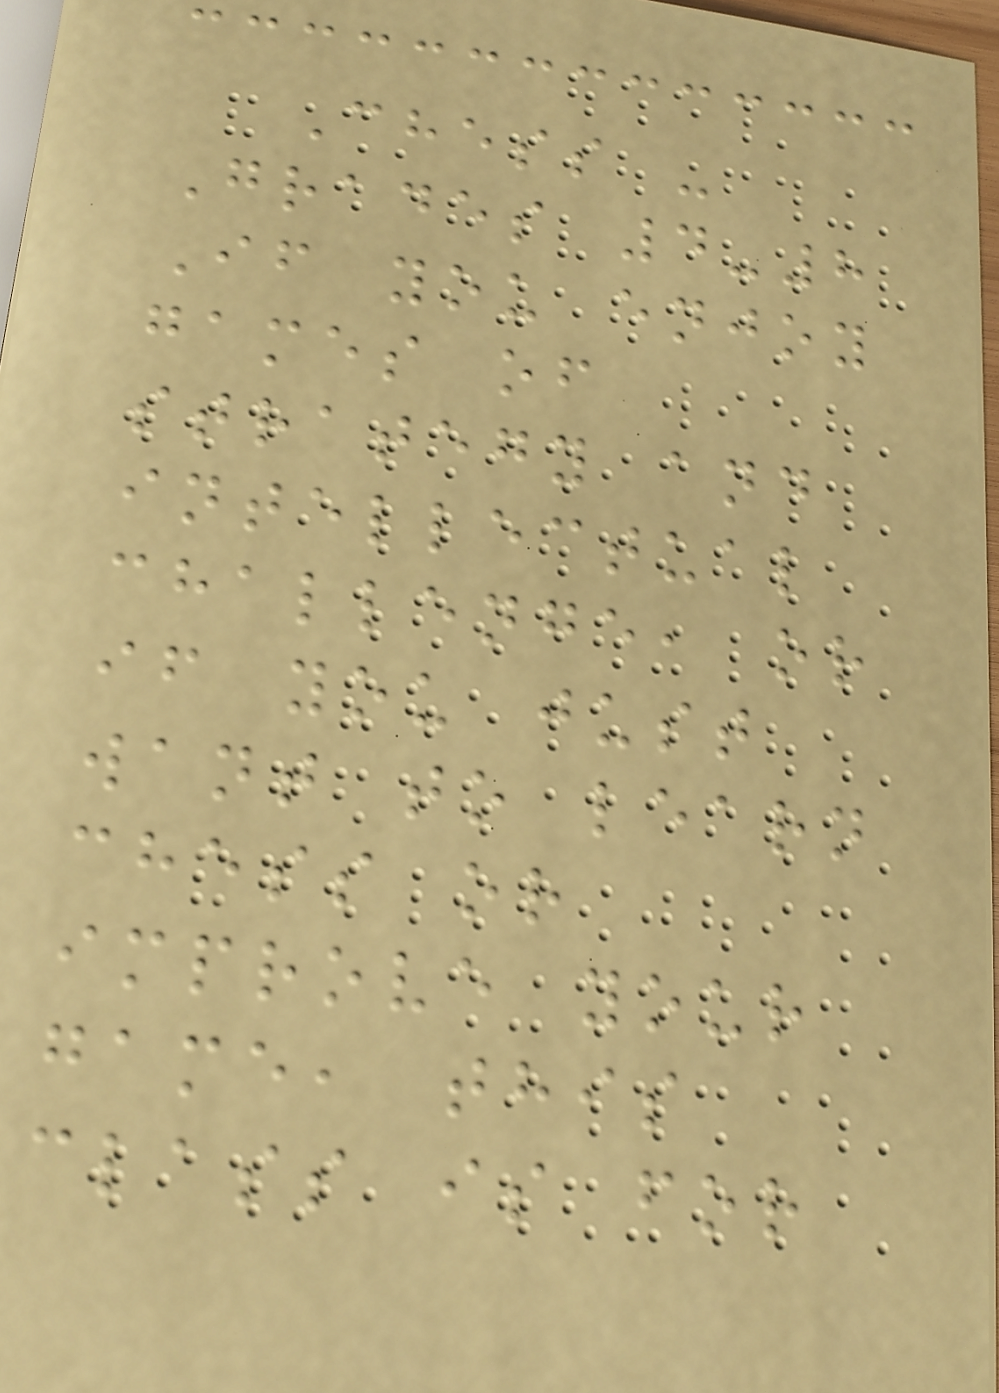Chess -
Grades 4-8
If you enjoy
games of
strategy and
intellectual
challenge, or
if you just
want to learn
chess or
improve your
game, this
class is for
